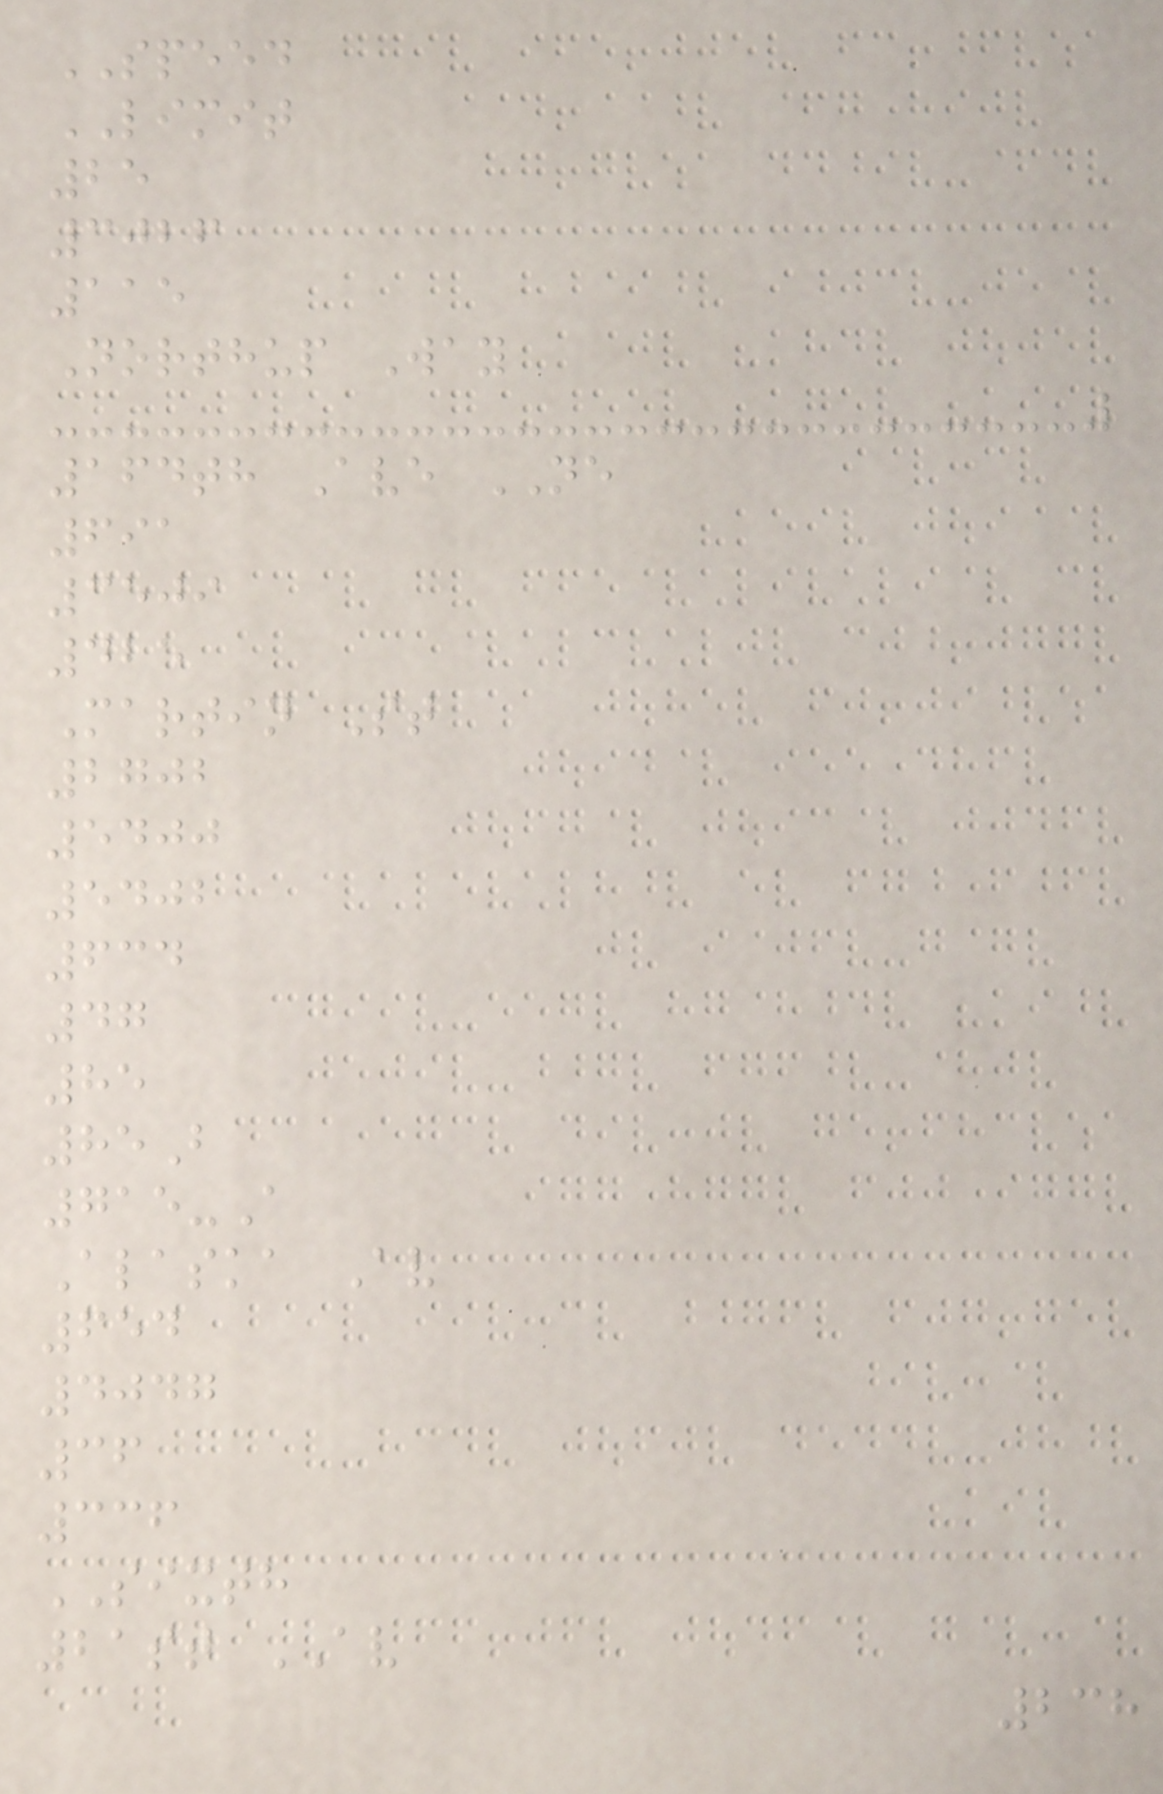SPEED
LIMIT
25
3026
115
Northup Way
164th Ave NE
691
3509
425
Martin St
2702
5400
5402
634
47
85
85B
715-A
Alaska Av
654
4047
36
336
SIXTH
21st AV
238
